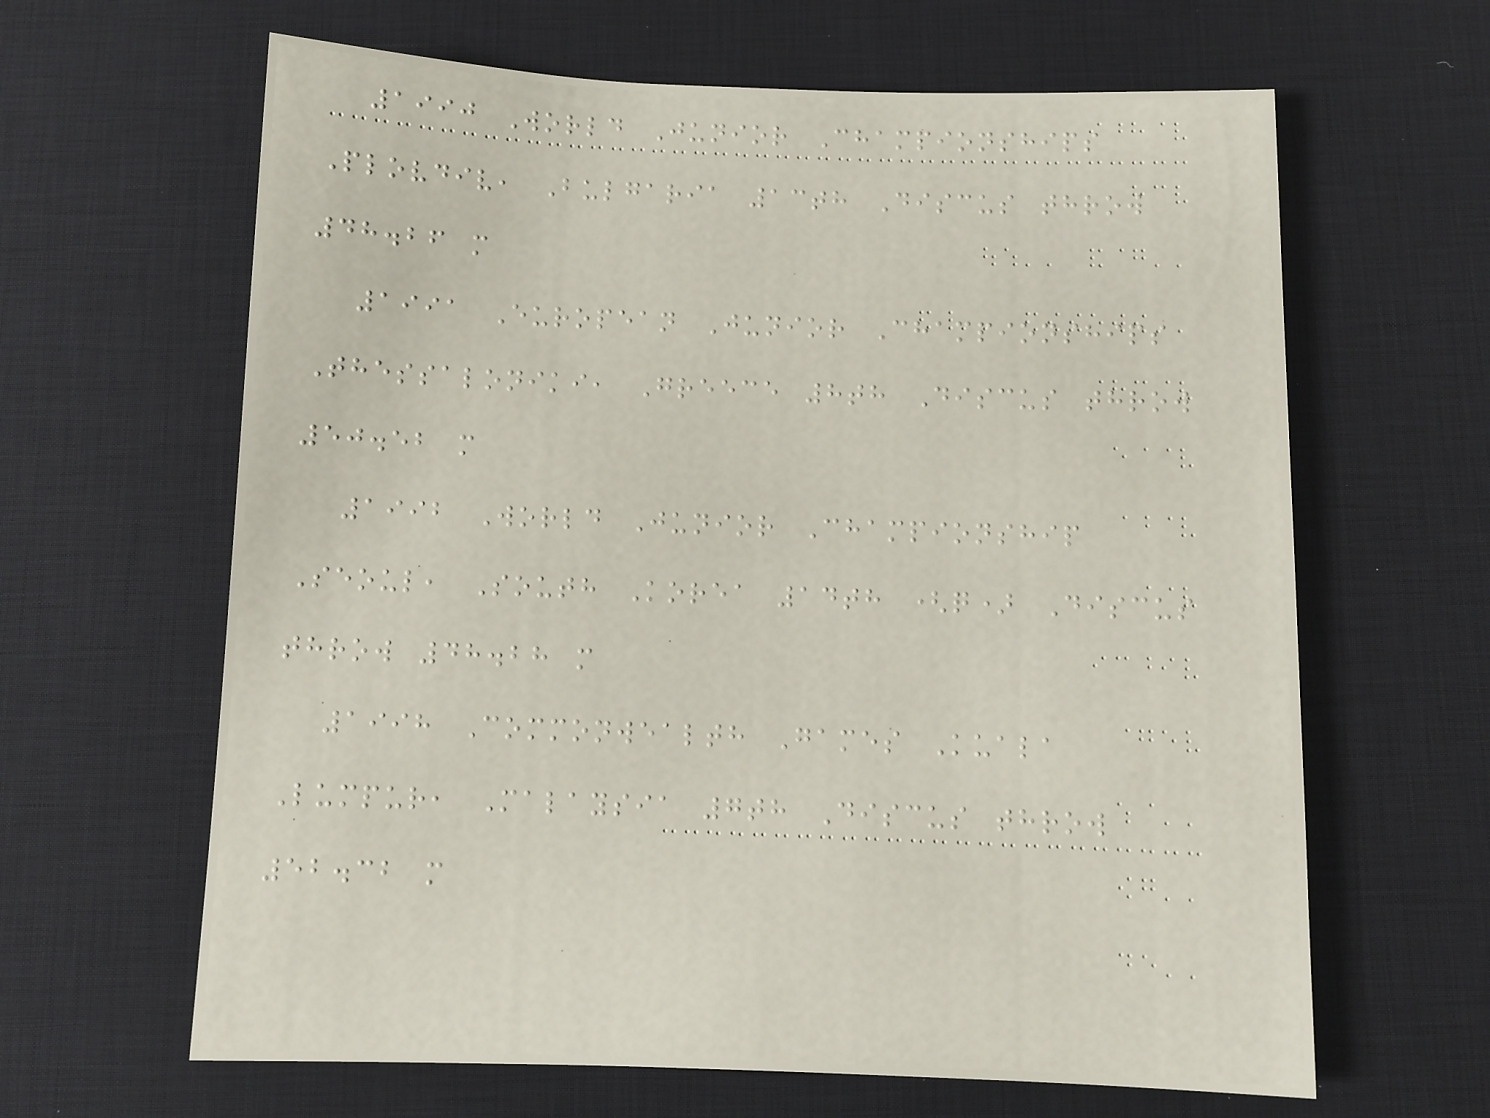1990 World Junior Championships
Plovdiv, Bulgaria 13th Discus throw
48.26 m
1991 European Junior Championships
Thessaloniki, Greece 8th Discus throw
50.52 m
1992 World Junior Championship
Seoul, South Korea 14th (q) Discus
throw 48.28 m
1998 Commonwealth Games Kuala
Lumpur, Malaysia 7th Discus throw
52.32 m
